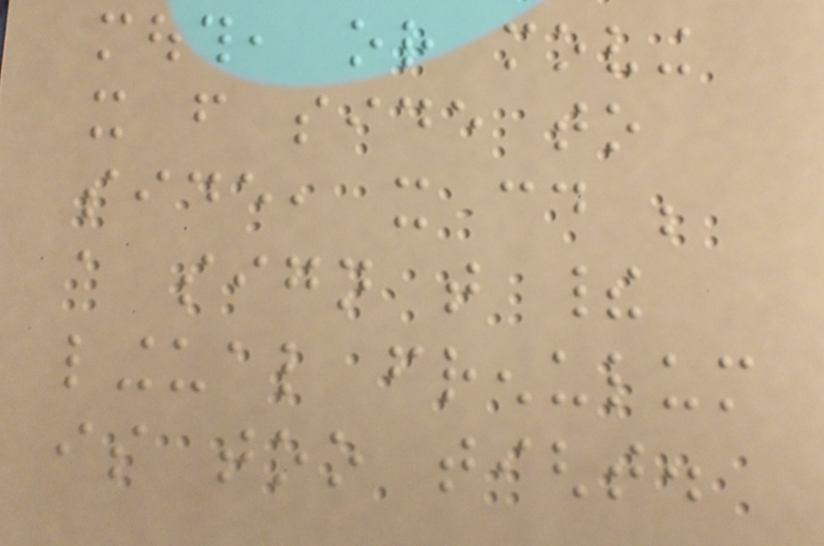mouth, or moving
it from side to
side, it could be
a sign that their
lingual frenulum
is too tight.
